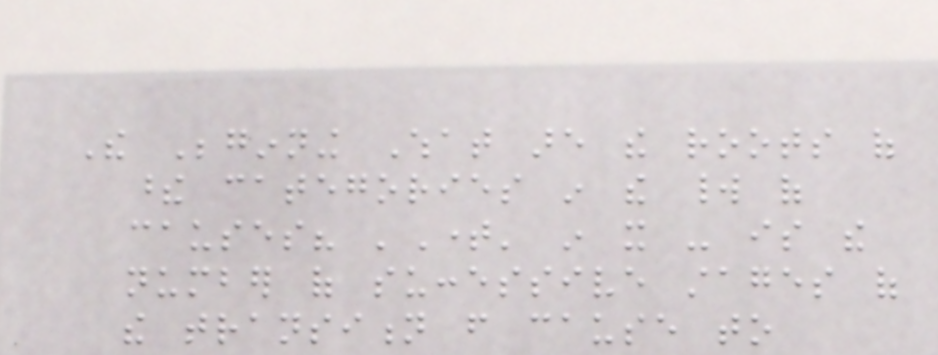The Beginning What are the roots of
these categories in the world of
causes? 'Time' in it - is the
number of successive stages of
the transition from cause to
